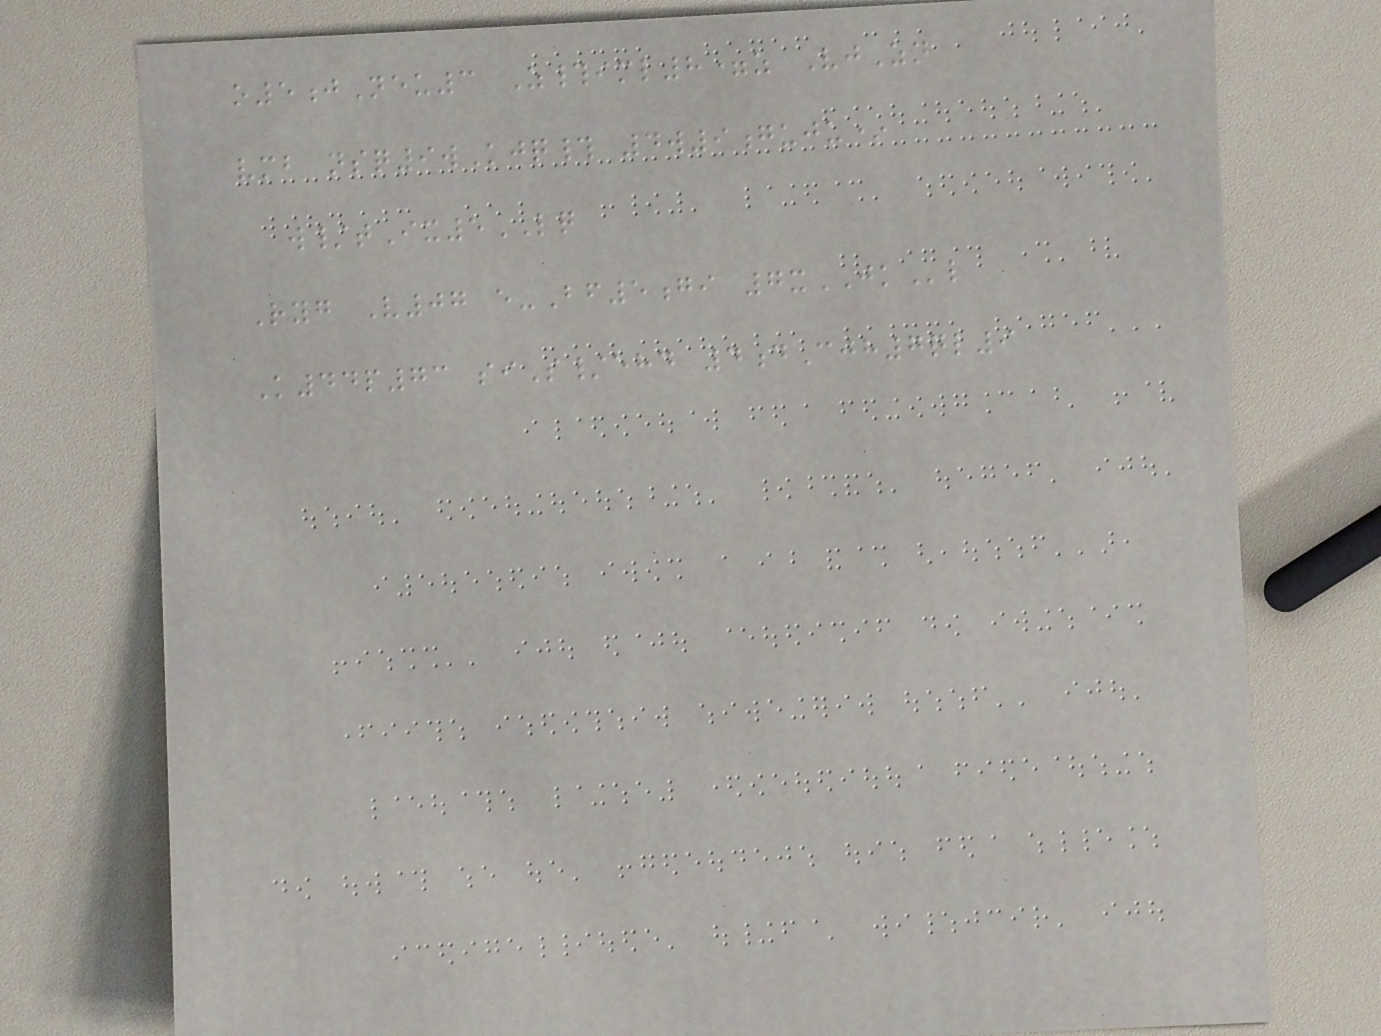o5jNeu3 Z#iml8=z VjZn
vmb nsq9wKjq# 4w9guju*
w/tIx5LQ
Ryg V07 e-Bf5gi 7xJKl
K44p73 siS/ehd 4dCjh7ql9
